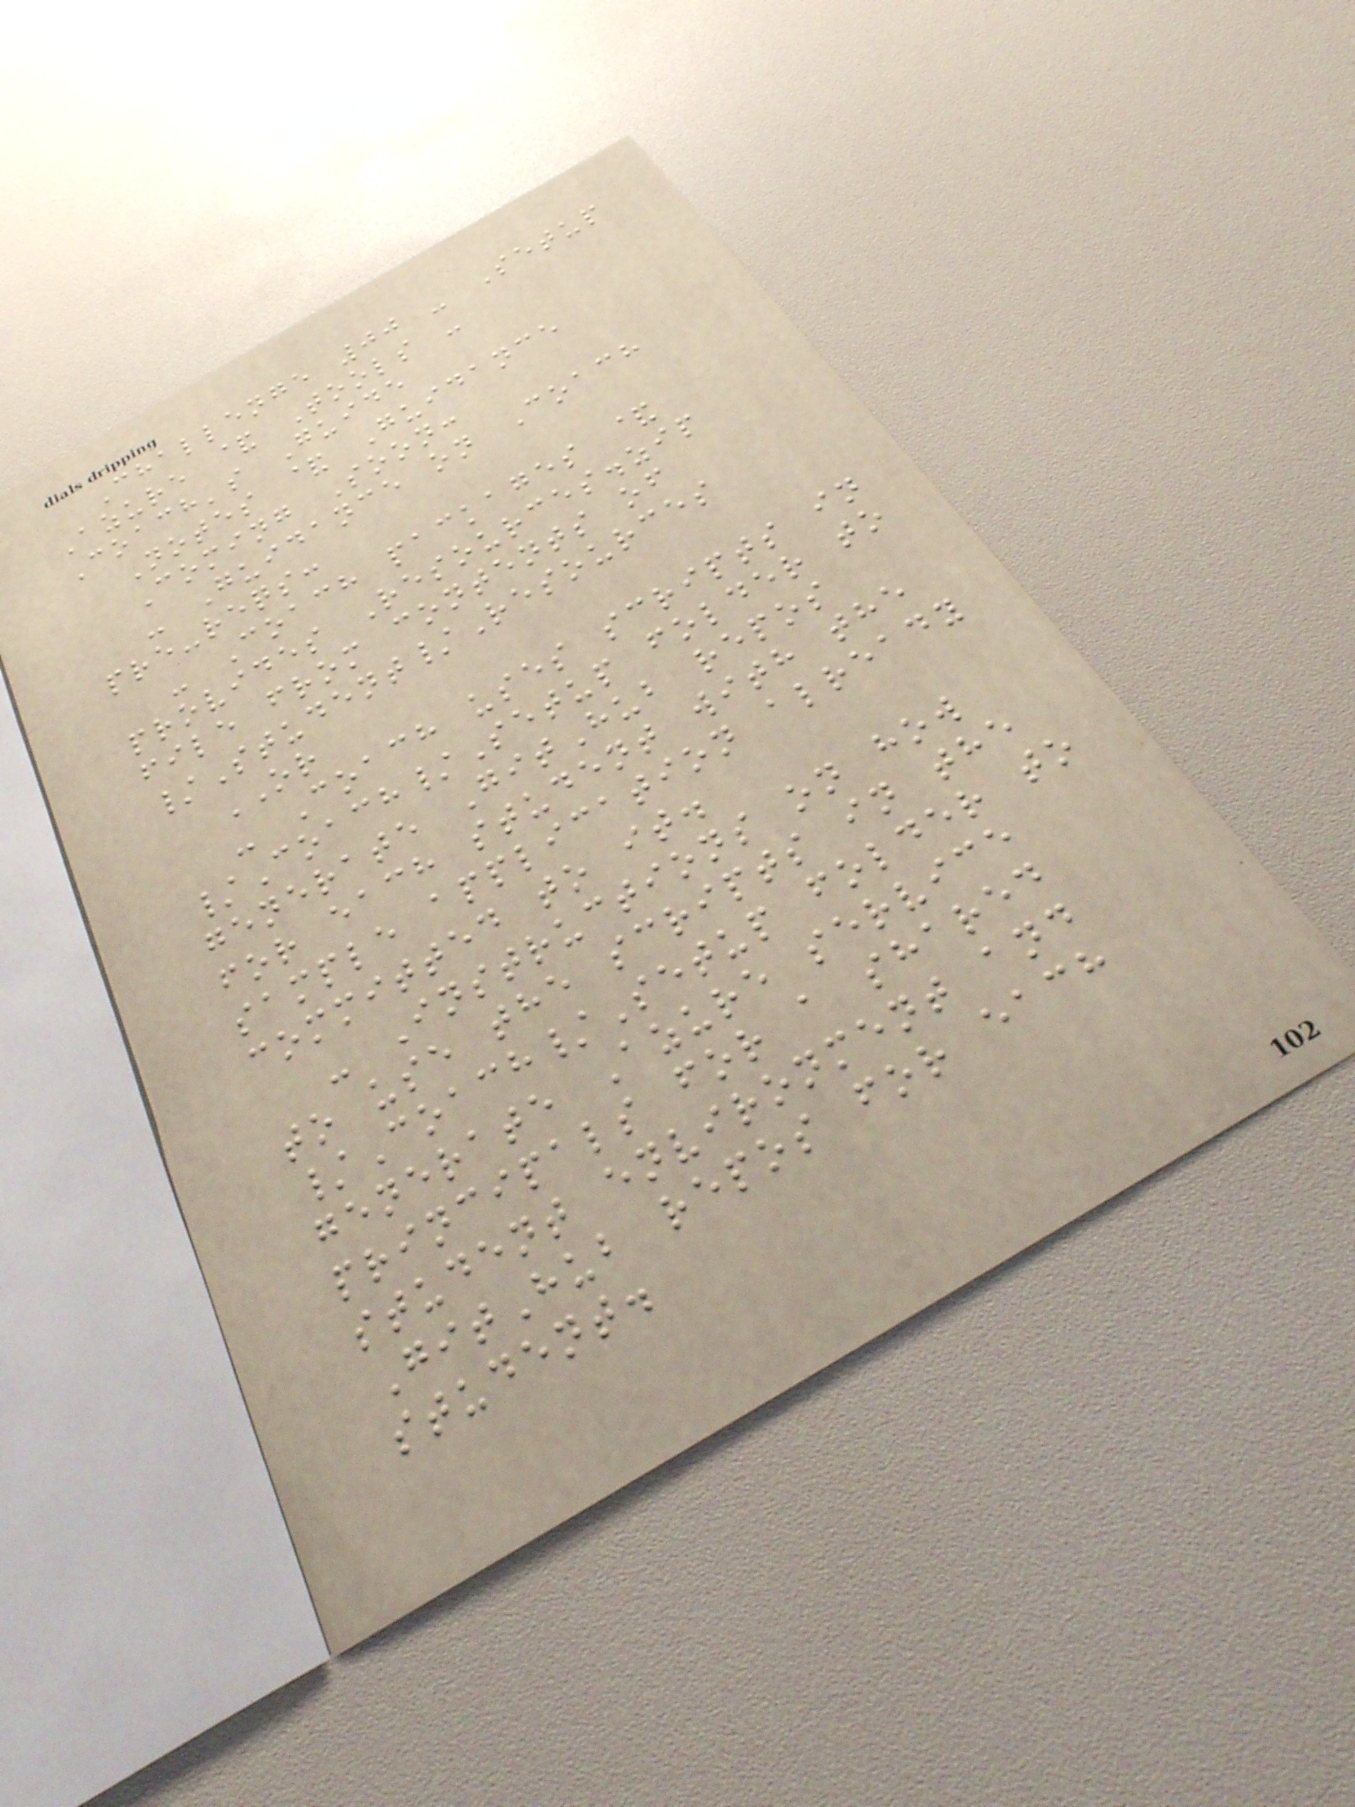Challenge 00 - Setup
Azure & Tools -
Coach's Guide
Notes & Guidance
Coming Soon:
- Guidance on Coach
pre-reqs:
- Coach packages &
provides Resources.zip
file from contents of
/Student/Resources
OR
- Coach uses scripts in
/Coach/Setup folder to
generate GitHub repos
for each student with the
sample application already
committed to it.
- Instructions on how
to use the scripts in the
/Coach/Setup folder to
generate Azure service
principals for a shared
student environment and
GitHub repos for each
student.
